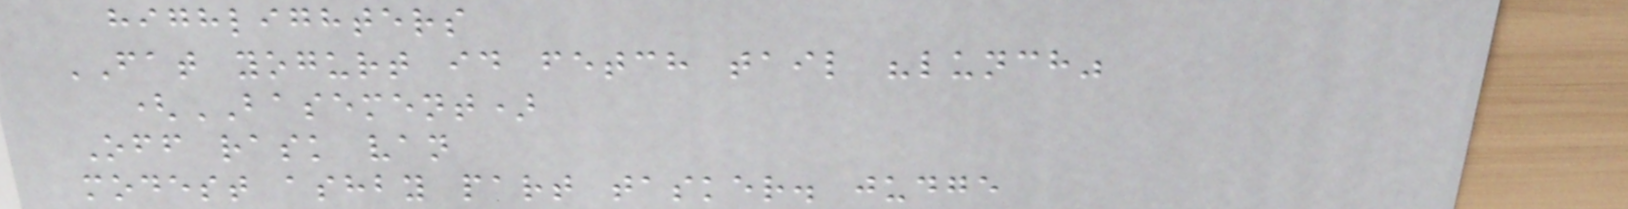highlighters
FAT yogurt id fetch tail "lunch"
(BASEMENT)
Off rask van
modest ashby part tasker. judge
